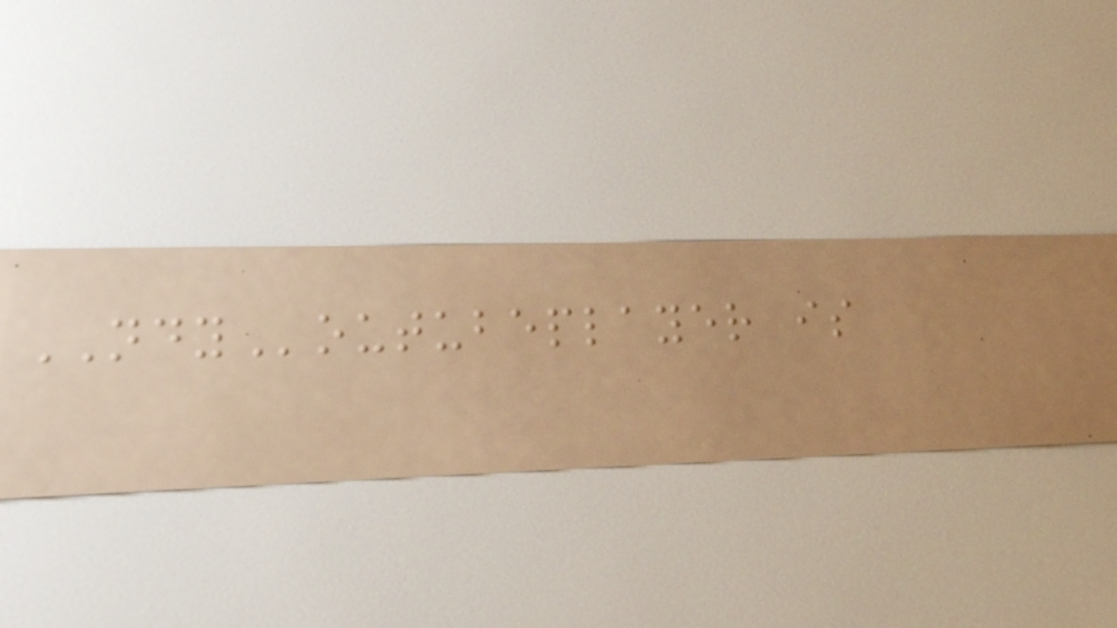NDYoutubeplayer is
